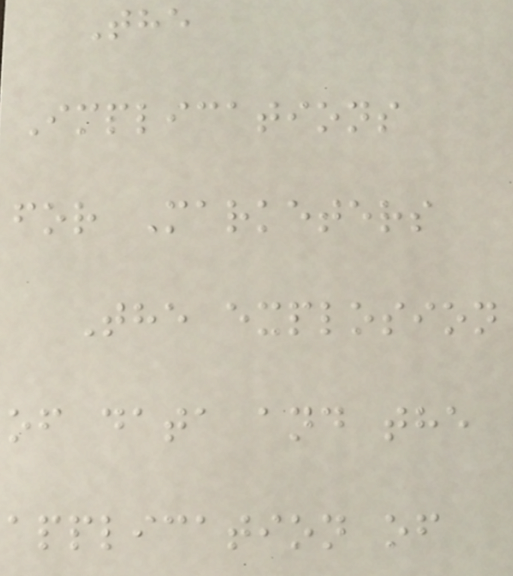The
Implications
for Marketers
The explosion
of data and the
application of
